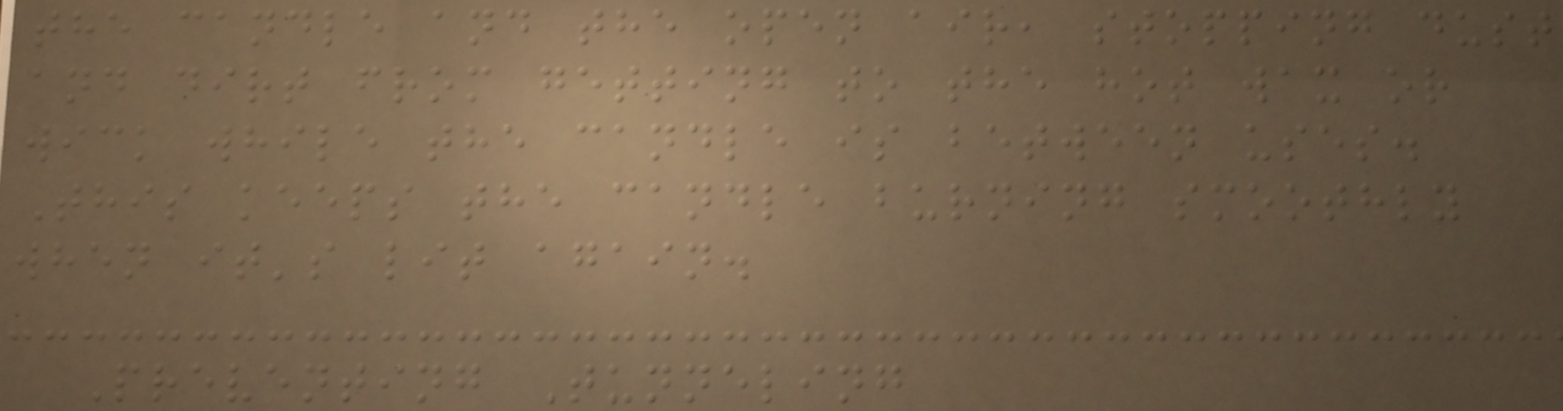the candle and the open air, stopping dust
and dirt from getting to the hot wax or
wick while the candle is between uses.
This keeps the candle burning smoothly
when it's lit again.
Preventing Tunneling
